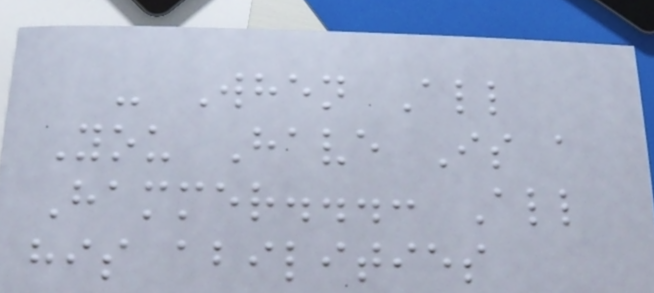- When All
You Have Is a
Hammer...: All
his abilities
